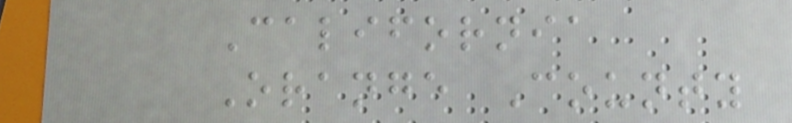California
Orange County
